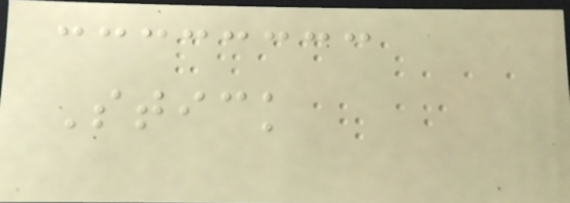Stick
